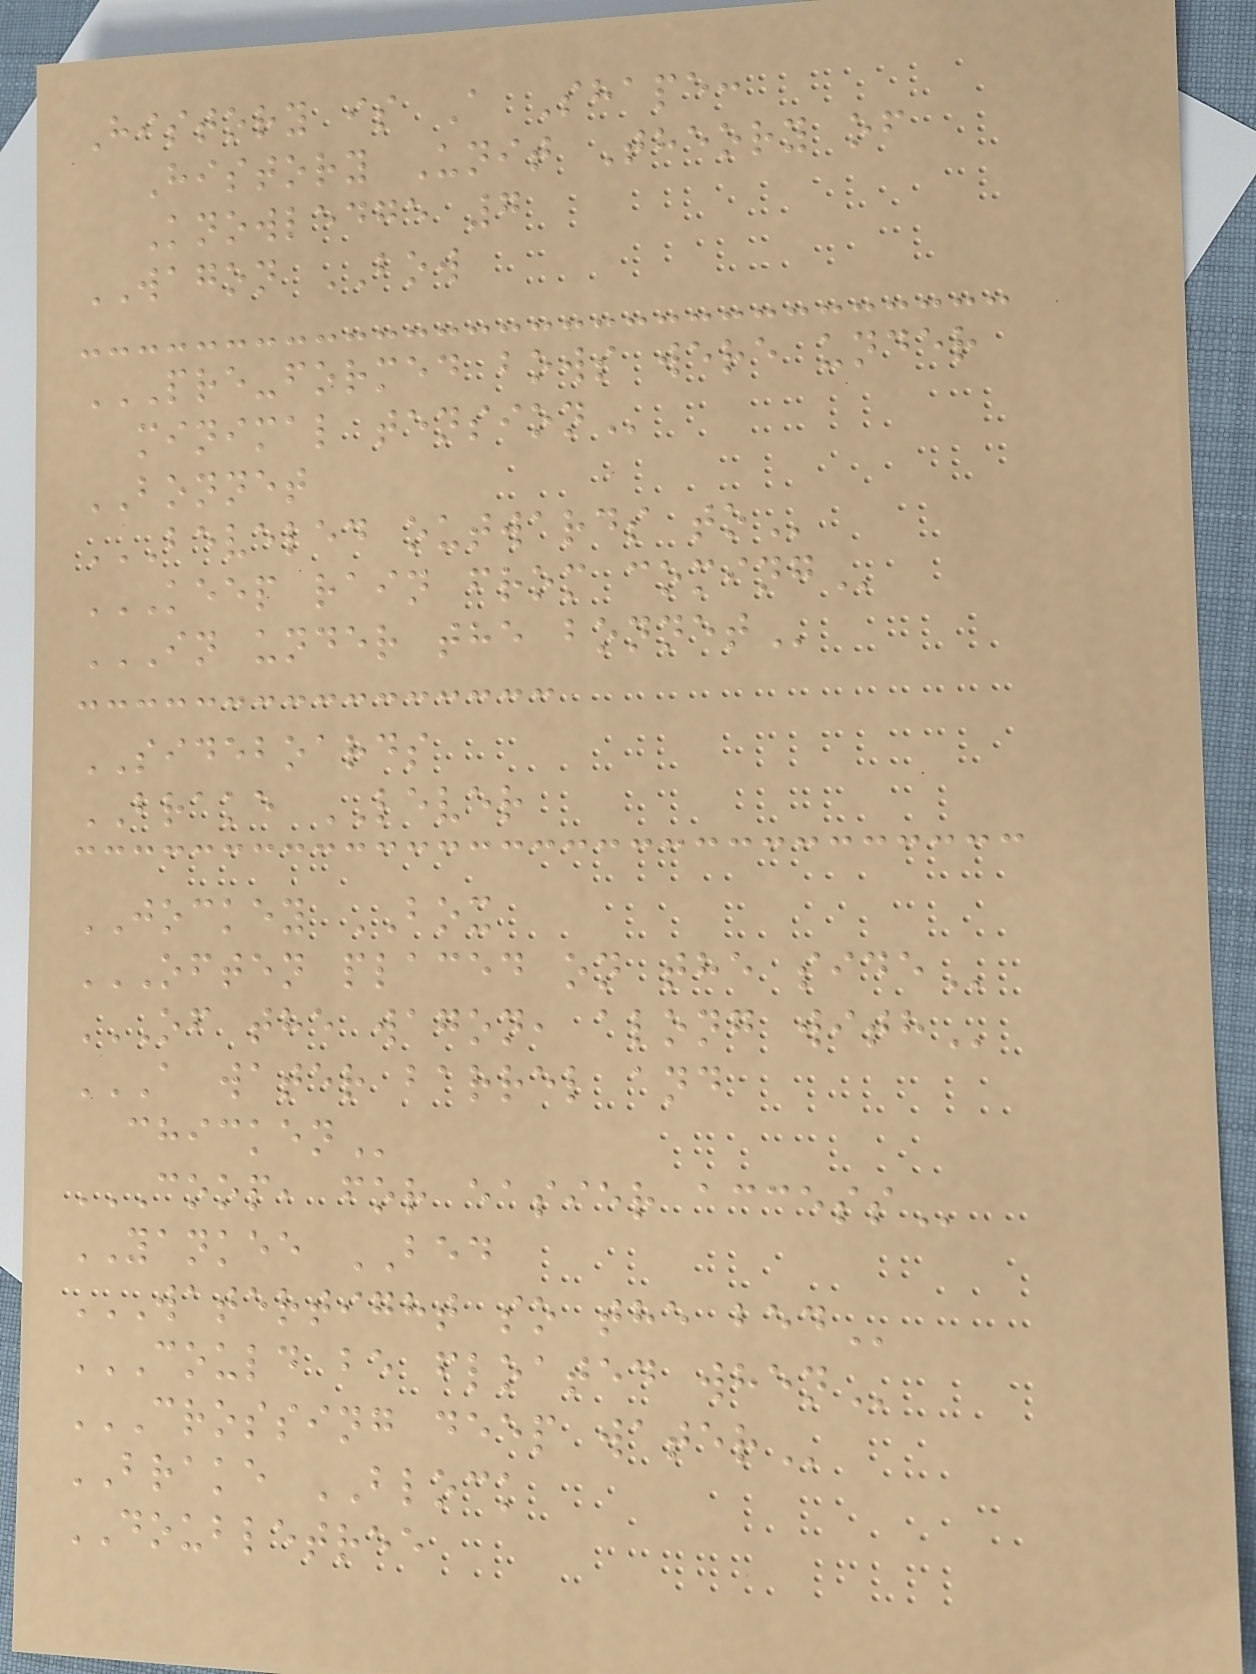History is A Shape:
History Unit Theory of
Knowledge 7
WAGON BOW
PRE-FORMED BOWS WERE UNDER
MINIMAL TENSION
BONNET
BEVELED OUTWARDS TO
KEEP RAIN FROM COMING
IN UNDER THE BONNET
SIDEBOARDS
BRAKE LEVER
JOCKEY BOX
OFTEN PLACED ON THE SIDE
OF THE WAGON, ALONG WITH
A WATER BARREL AND
CHICKEN
COOP, FOR EASIER ACCESS
YANKEE BED
WATERTIGHT SO THE BED
COULD BE FLOATED WHEN
CROSSING DEEP WATER
BRAKE BLOCK
DOUBLETREE
